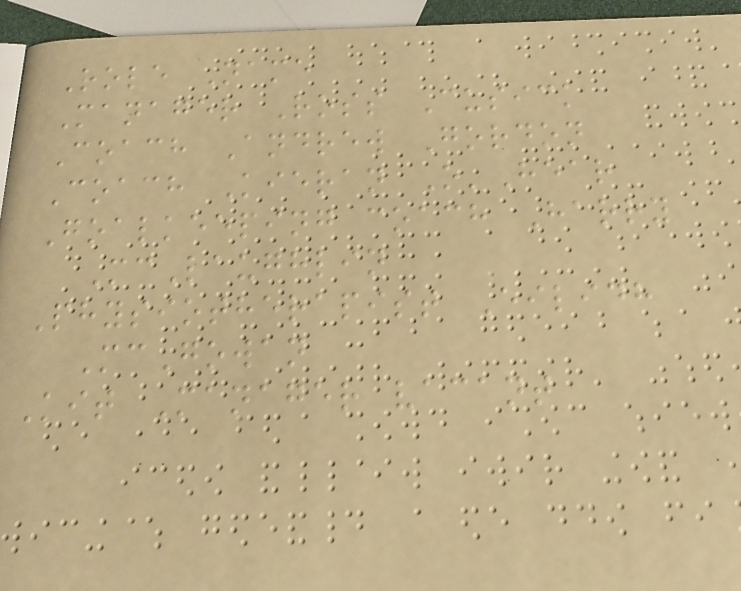Role Name
Manager Ross Cusick
Coach Andrew Gordon
Coach Kieran O'Hear
Goalkeeping coach Harry
McLaughlin
Physiotherapist Eilidh
McGowan
Kit Manager vacant
